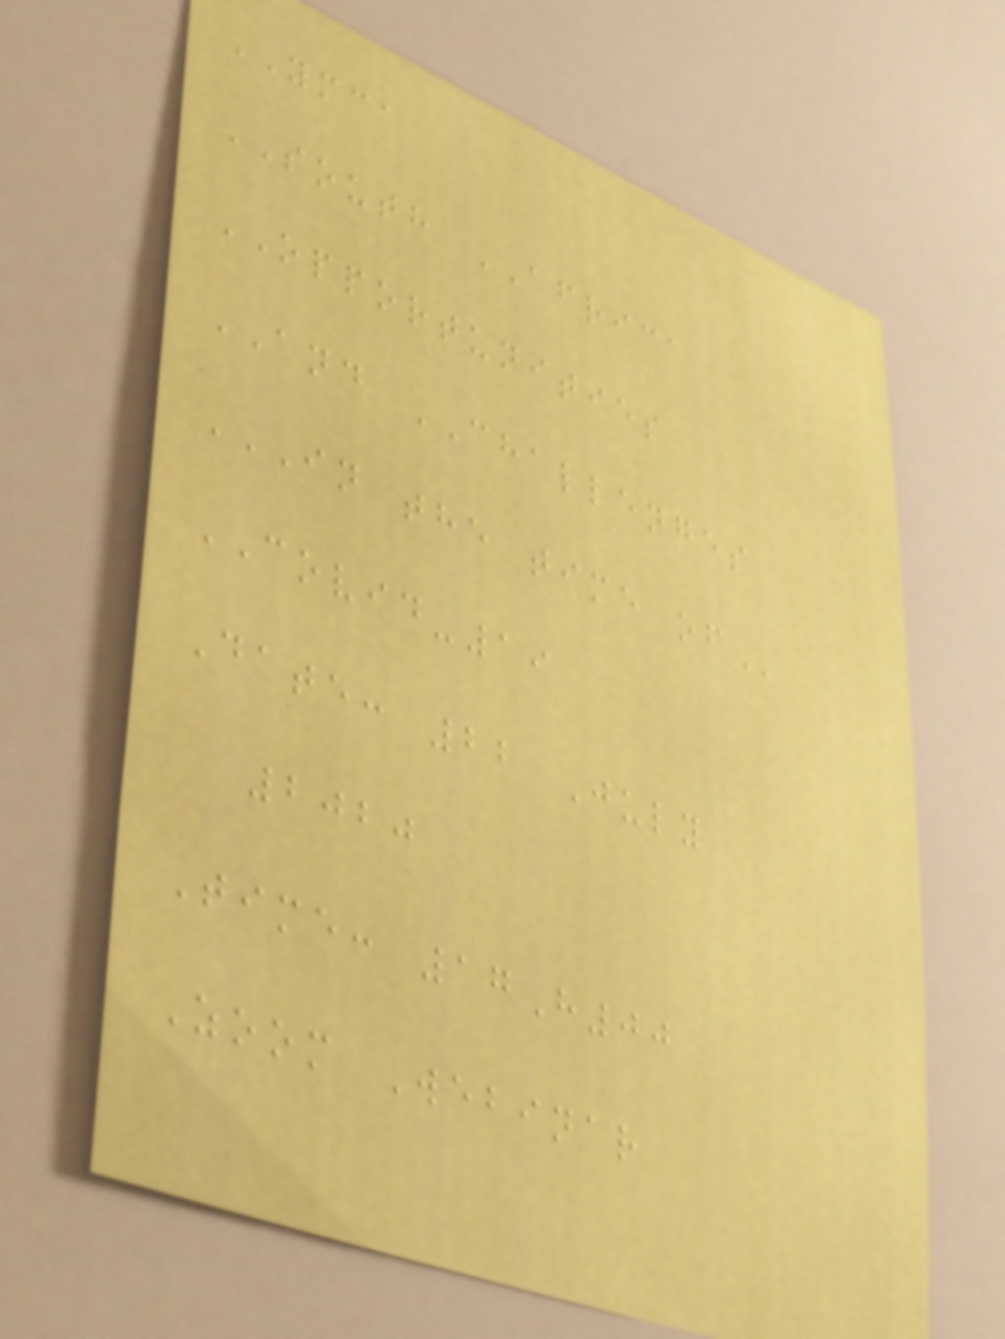YMCA
SOUTH AFRICA
OPPORTUNITIES
AND CHALLENGES
IN THE TIME OF
COVID-19
Date: 22 July
2020
Time: 17H00
Zoom Webinar
